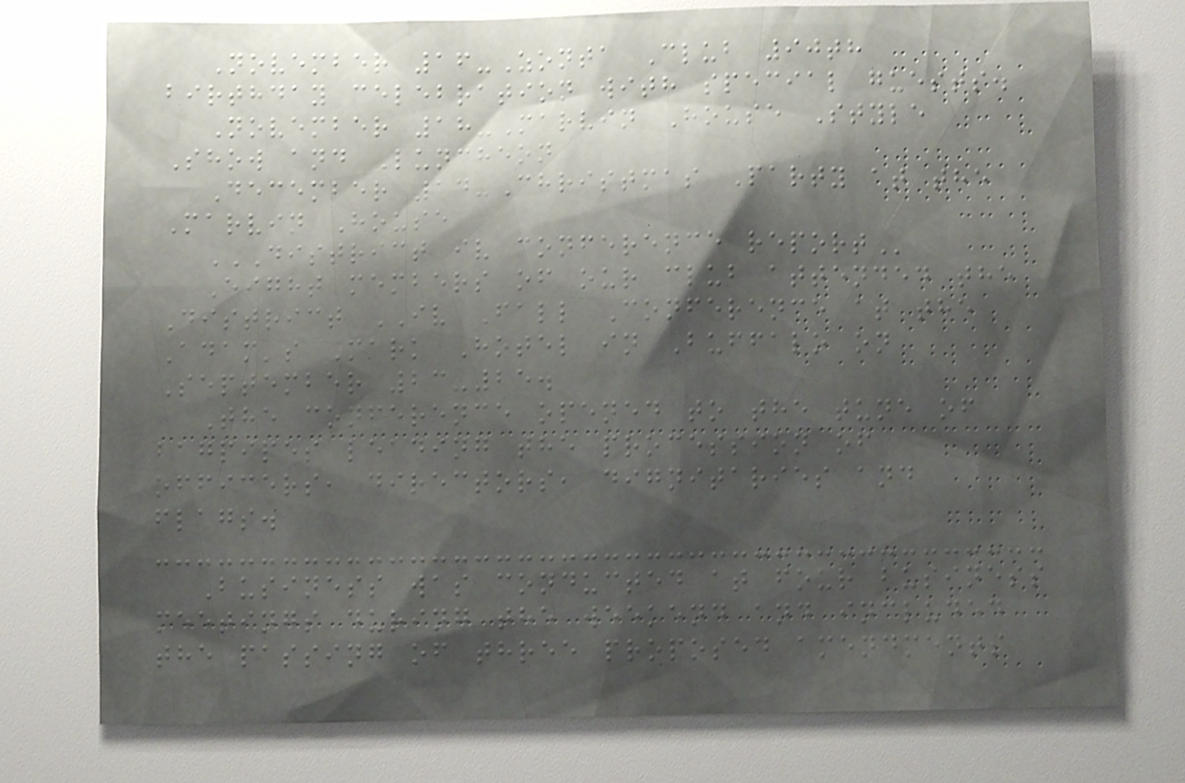November 16-Zonta Club 90th
birthday celebration with special guests.
November 18-Marvin House Style
Show and Luncheon
December 14-Christmas Party at the
Marvin House
DISTRICT IV CONFERENCE REPORT
Eight members of our club attended the
District IV Fall Conference at the
Adam's Mark Hotel in Buffalo on
September 23-25.
The conference opened to the tune of
bagpipes leading the procession of
officers, directors, dignitaries and
flags.
Business was conducted at four business
meetings during the weekend and included
the passing of three proposed amendments
